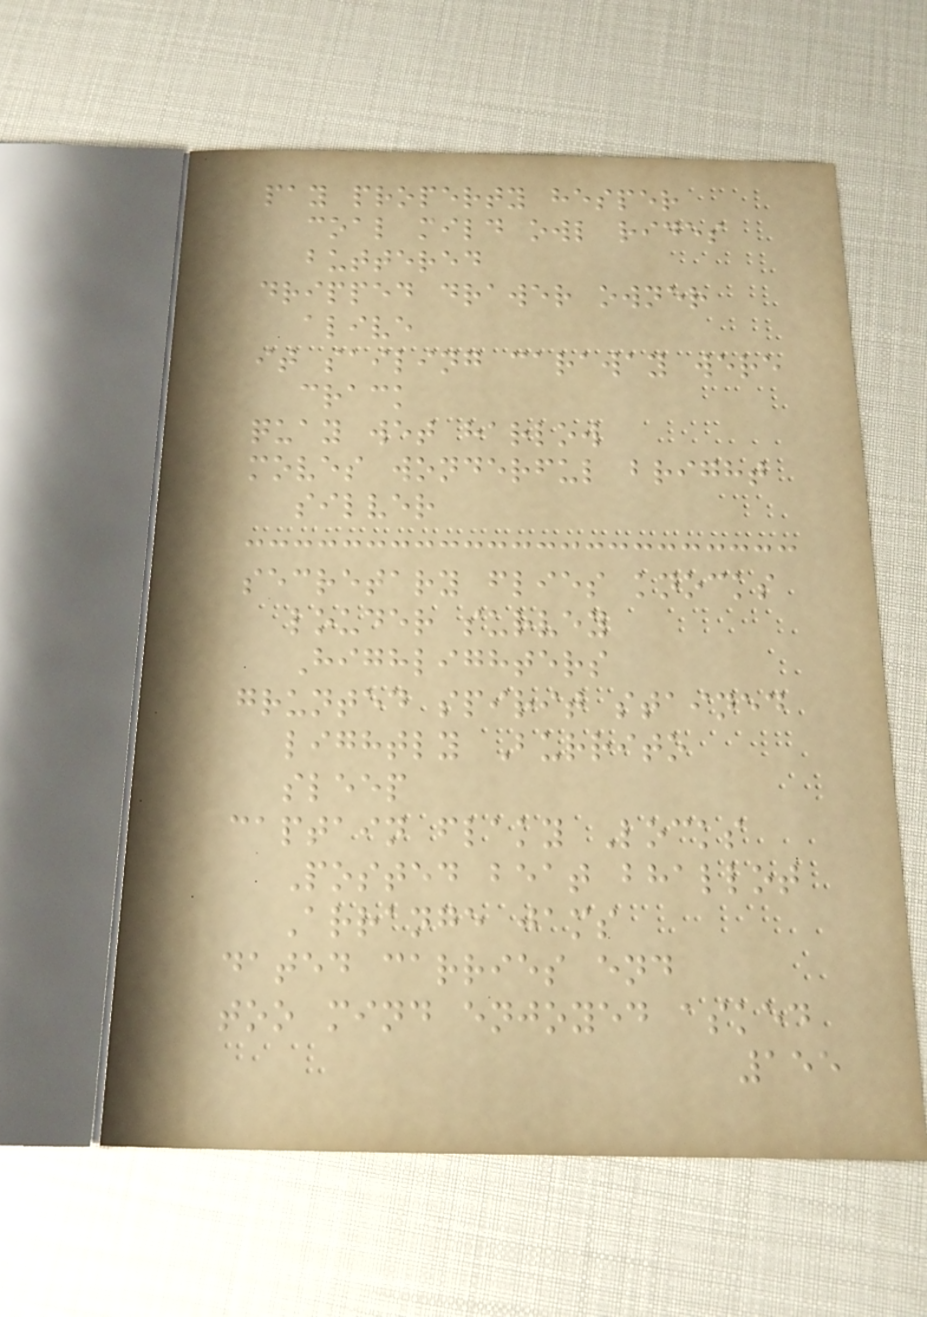pay property hesper
coal mild owl rides
buttered
dripped drawer owner
alive
it sailing caraway were
crack
quay wet harlow
moves wonderful bright
silver
secretary flies knocks
louder survey
Highlighters
grunted spirit stained
lightly Burrito
sleep
captain flaky Locks
Posted beat bhallot
Arrange jams
dated carries end
too mind enjoyed asked
155
